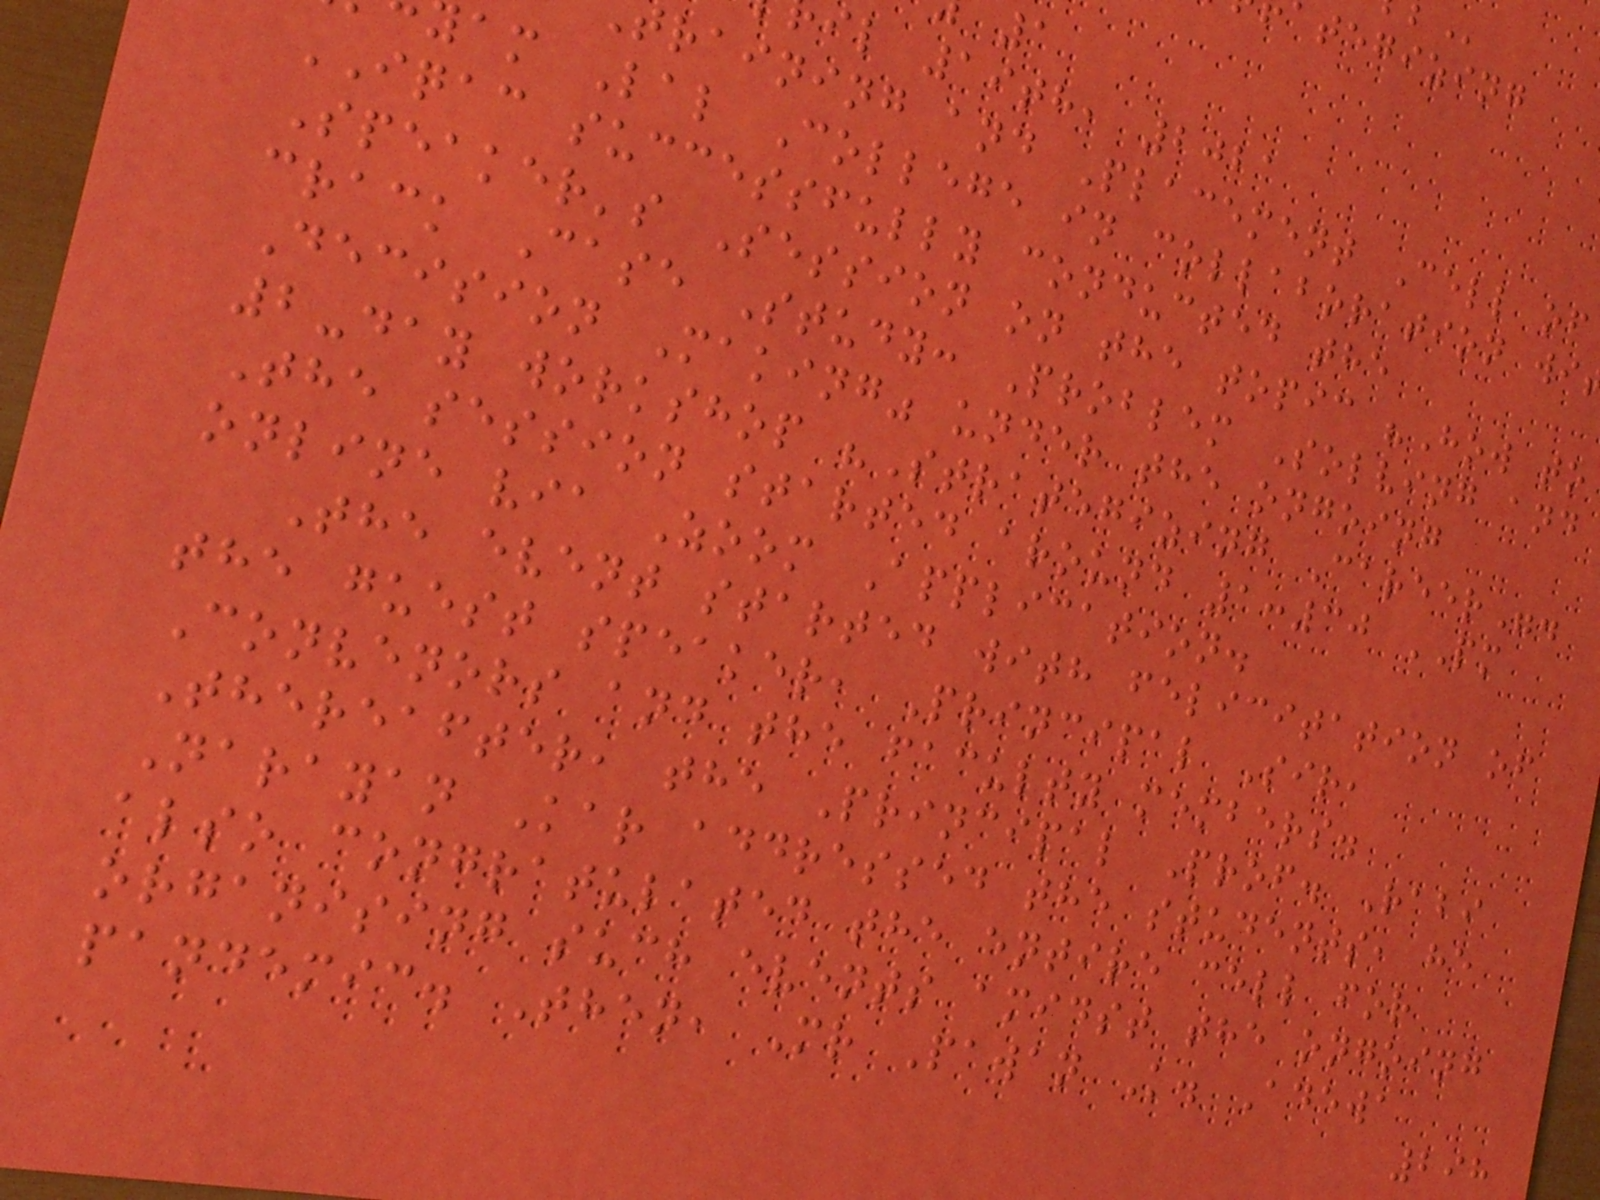ategizing
il 19th, 2021
training and Placement Cell of
am Lal College in collaboration wi
IQAC successfully conducted the
Speaker's Session on the topic "How to
crack Case Study: Problem Solving and
Decision Making" under the ongoing
2-day workshop "Strategizing Career".
The session started around 1:30 PM
online via Zoom Application.
The event started with felicitation of
the guest speaker, Principal Sir,
Convenors and the faculty members.
Thereafter, the Principal Prof. Rabi
Narayan Kar addressed the students, he
also congratulated the entire cell for
organising such events amidst the ongoing
pandemic. Then, Mr Pawan K. Adewa
298
